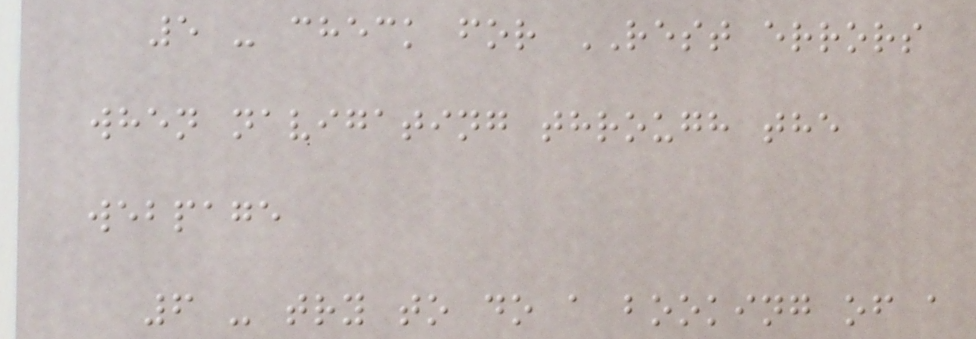5 - check for REST errors
when navigating through the
webpage
6 - try to do a booking of a
